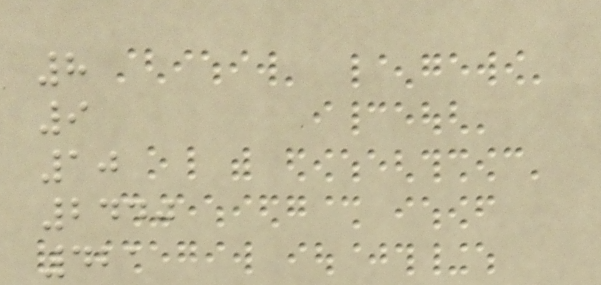8
9
10
2440
421
